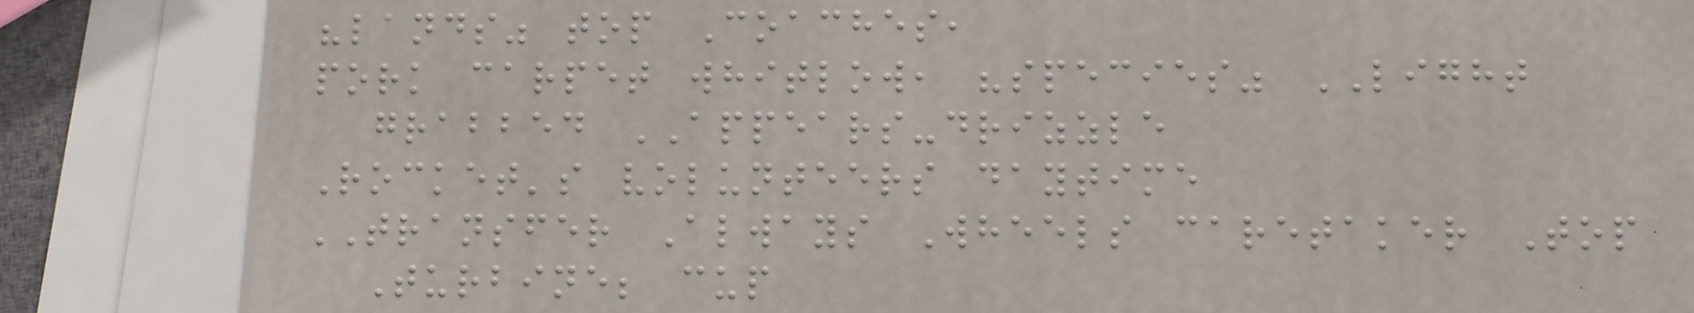"lands" top Coaches,
pork carpet whitlow, "species" LIGHT
grabbed APPEARS-drizzle
Rocket's volunteers daytime
TRANSFER Always Wheels caretaker Top
Turbine; cup
